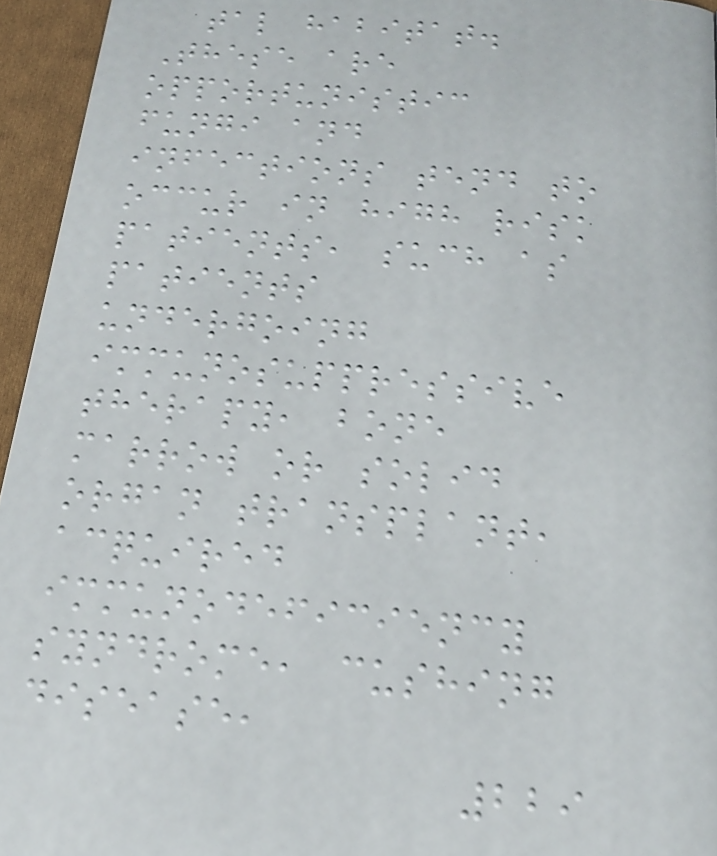tal habitat.
These are
opportunistic
fungi and
infections tend to
occur in high risk
patients, such as
patients
undergoing
immunosuppressive
therapy, bone
marrow or solid
organ transplant,
acquired
immunodeficiency
syndrome, cushing
disease,
229
